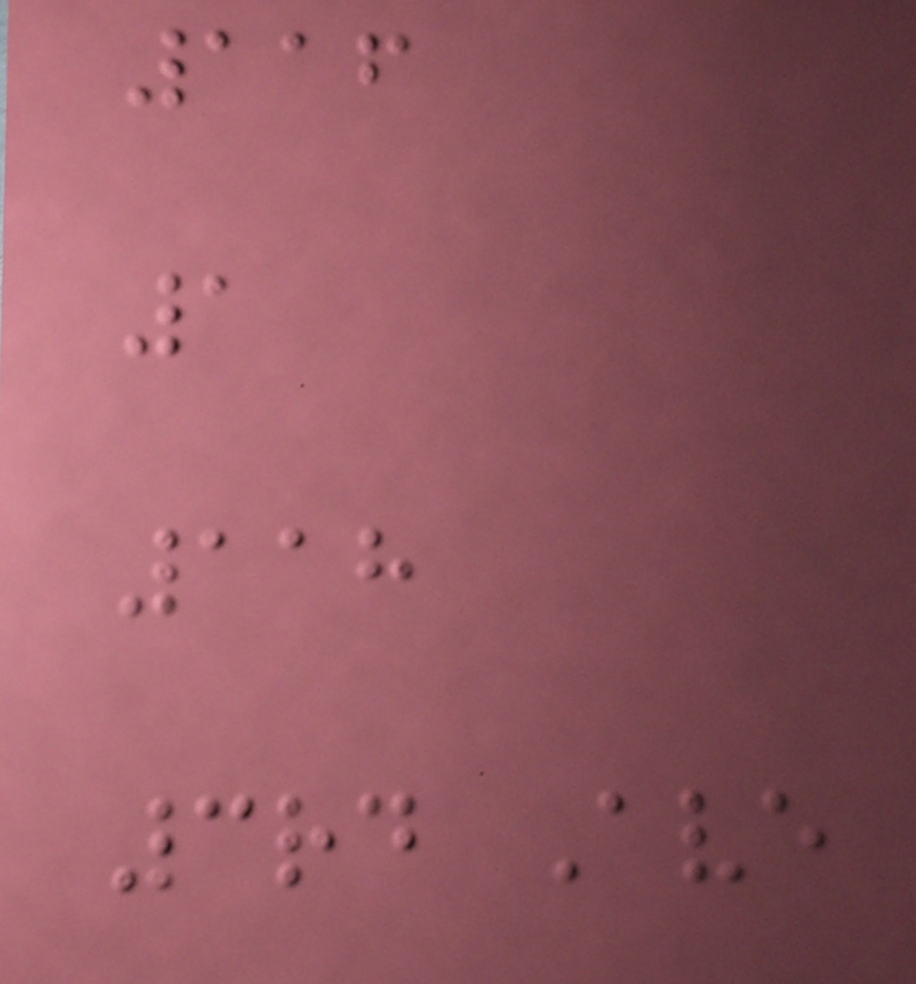116
1
118
3rd Ave
